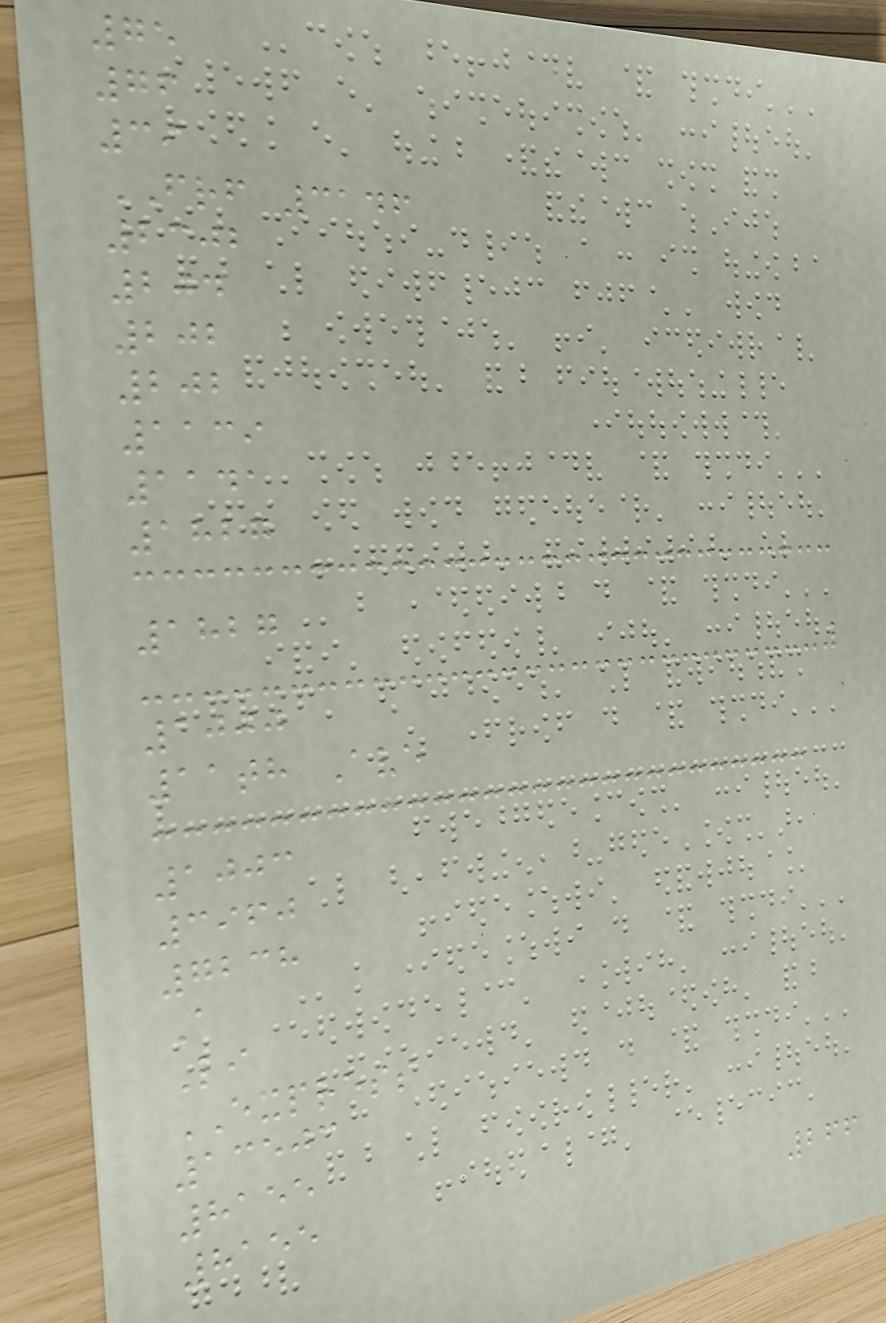75
76
39
FRF 3146
2302
204
202
202
1139
1141
1827
1827
1000
11th Ave
1003
3960
7238
A
Li
EXPRESS
13503
8155
8155
266
